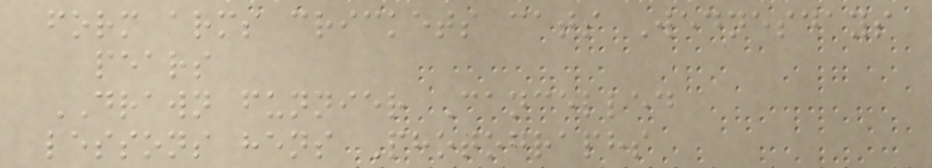form arms crickets cats Wednesdays
pears
DRAWN funnier Cancelled
lessons hens Photographs
